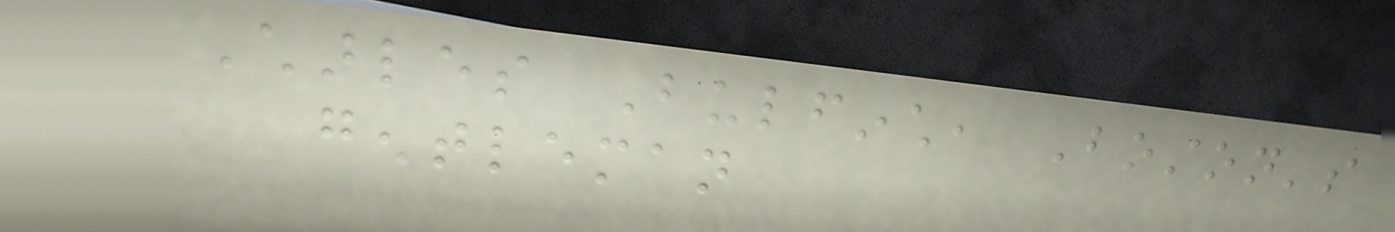Charles Bulfinch, Boston's
gentleman
